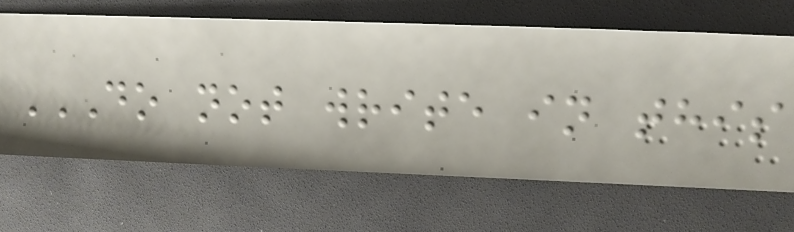DO NOT WRITE IN THIS
